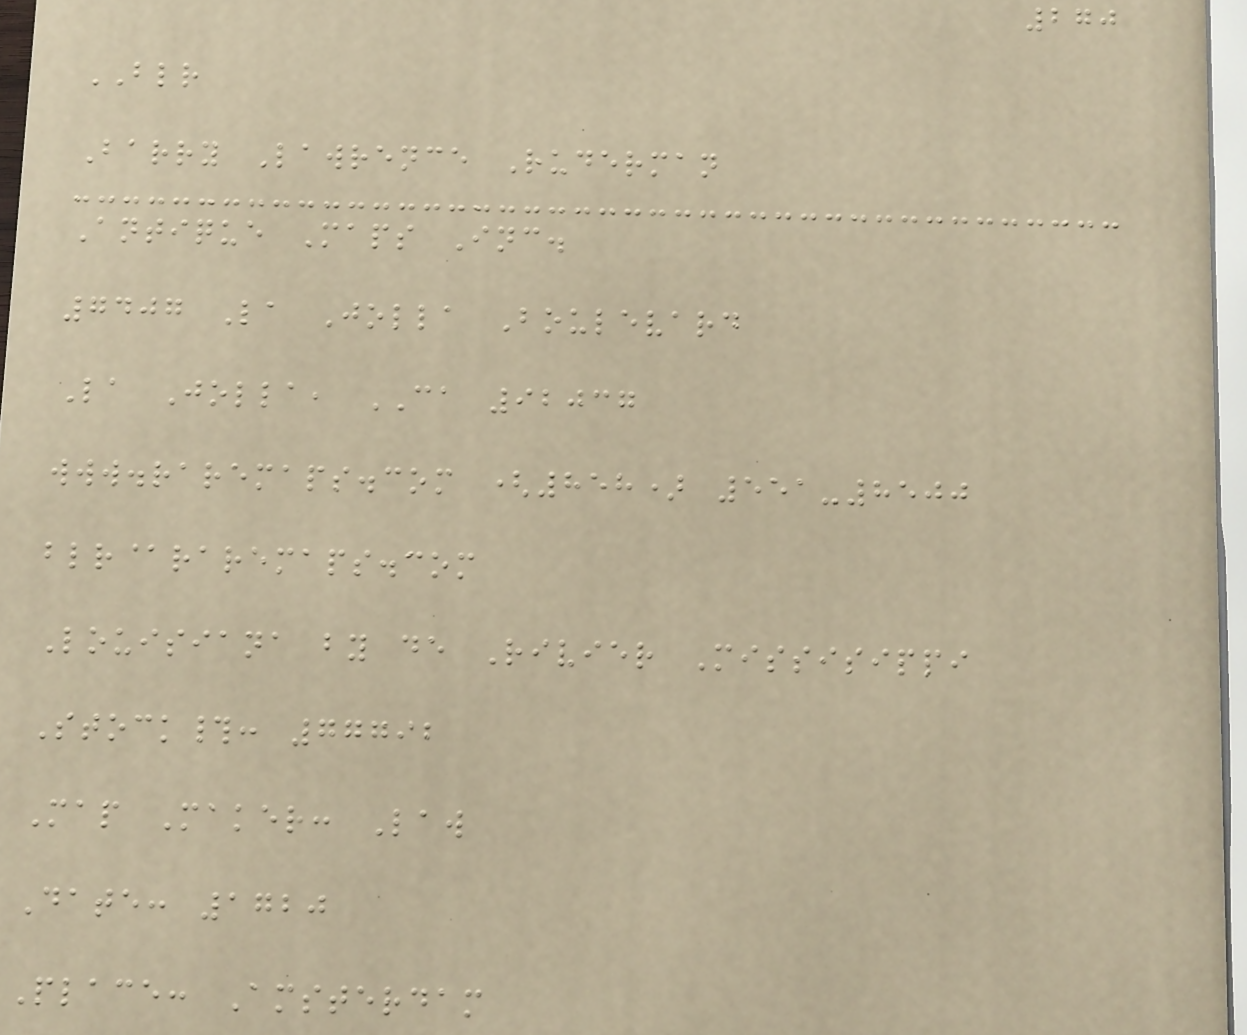270
BLR
Barry Lawrence Ruderman
Antique Maps Inc.
7407 La Jolla Boulevard
La Jolla, CA 92037
www.raremaps.com (858) 551-8500
blr@raremaps.com
Louisiana by de Rivier Missisippi
Stock#: 77792
Map Maker: Law
Date: 1720
Place: Amsterdam
